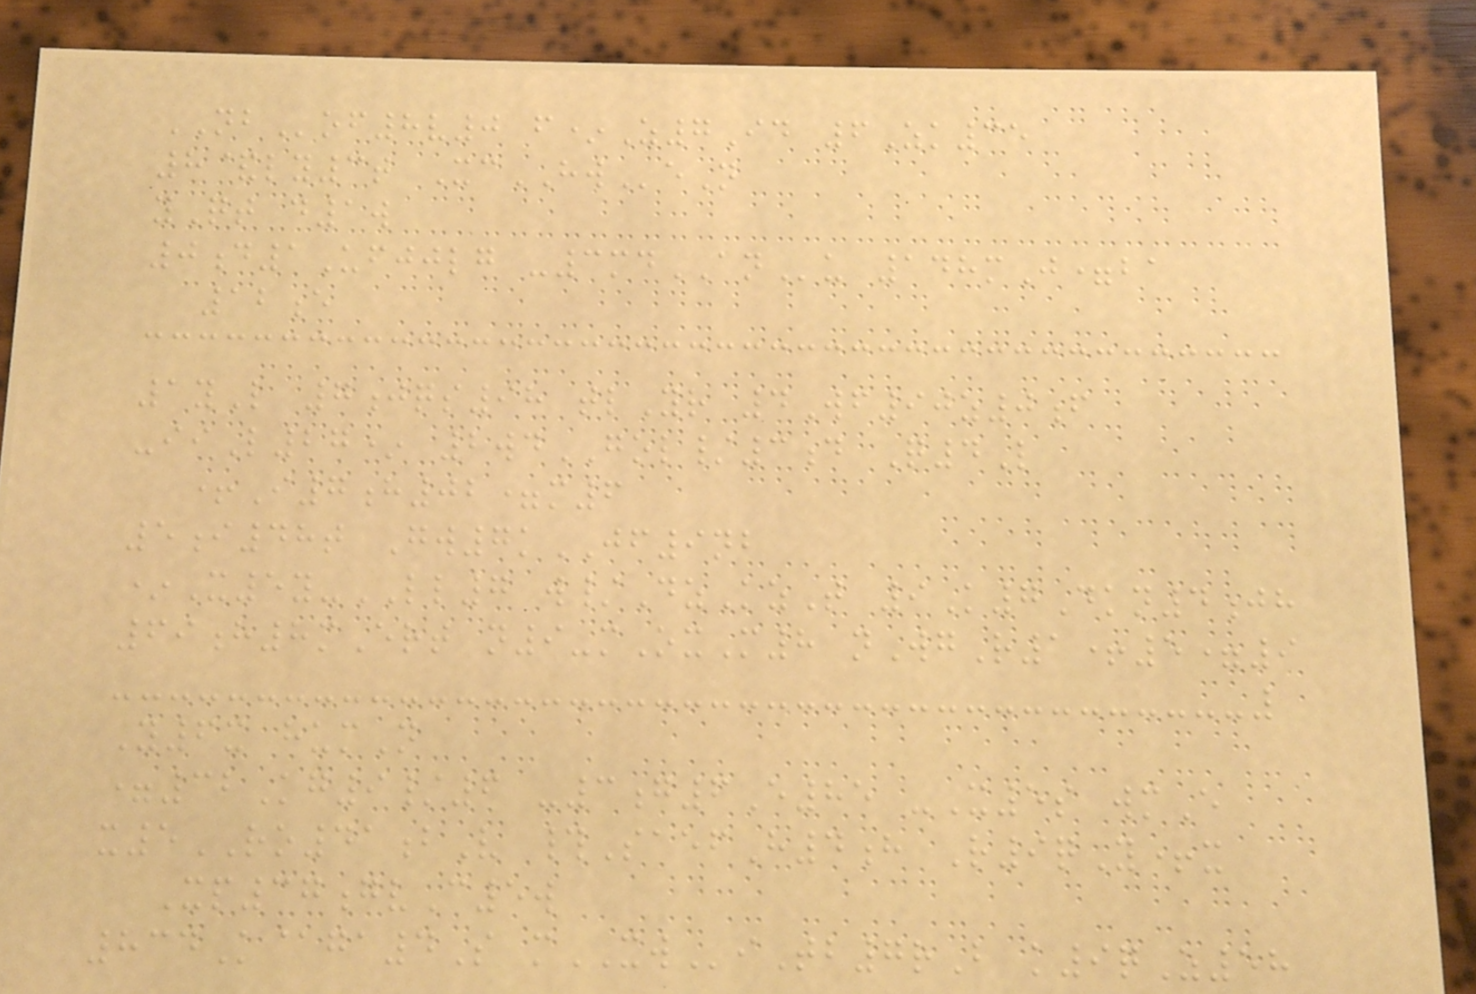NBof8v0 f*Z7Id 6Zk35
8&ly3t XcHWeN
yQt d1w
0d1Ufjjlg -3mdANu 148mJ=ba
12e
1yL 7jqs98 tlYr 4Wf90z0f
-iiL27* 2wdGOL/3d Q4L
+I7h02=m6
5i48t Gw7kJF9nb
*X5y-LL7 w/DzKzT 9K7Dkn4jh
69h8mErt n9-mOxM8 nWgR1+5=9
Y6x humN
=32Kg9/6 -3g6E85 -X5s wmE
x5RO41bV #SaefH4h R9qY+x
Xp37gvC5w
834K@ga4S mXWiTb7rB k9qZ58
